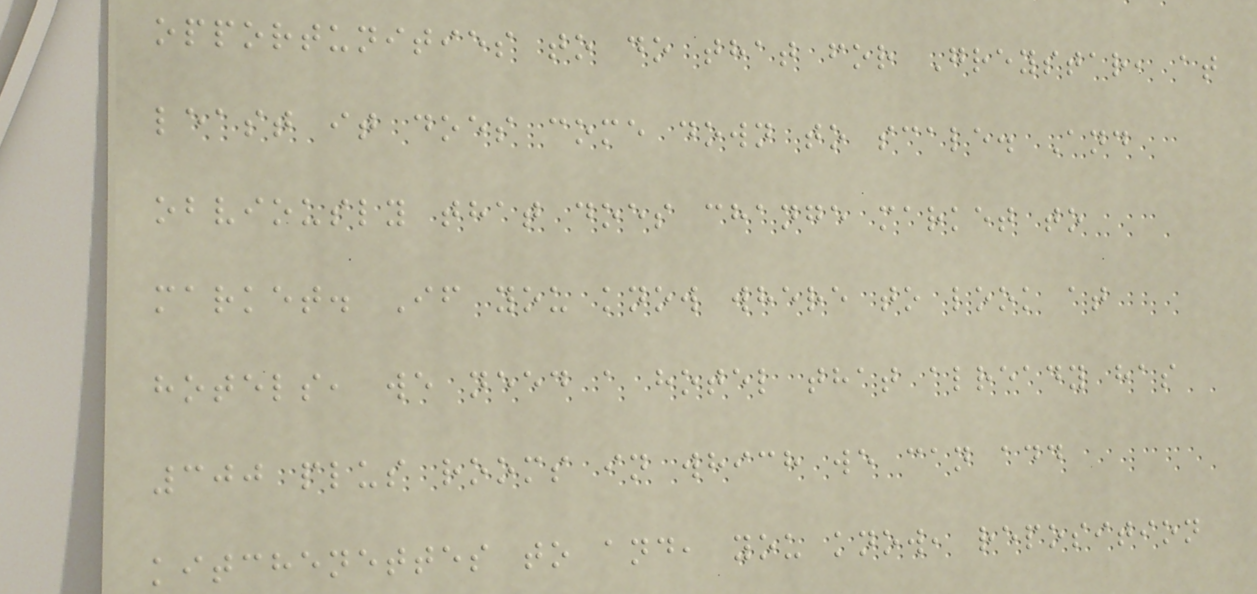opportunities to do that for Greystar, at
least it does come down to scale. And
obviously that does change market to
market. If you know where to look at
hotels, we need a hotel that already has
300 plus rooms in which we can add
kitchenettes to and, you know, reposition
